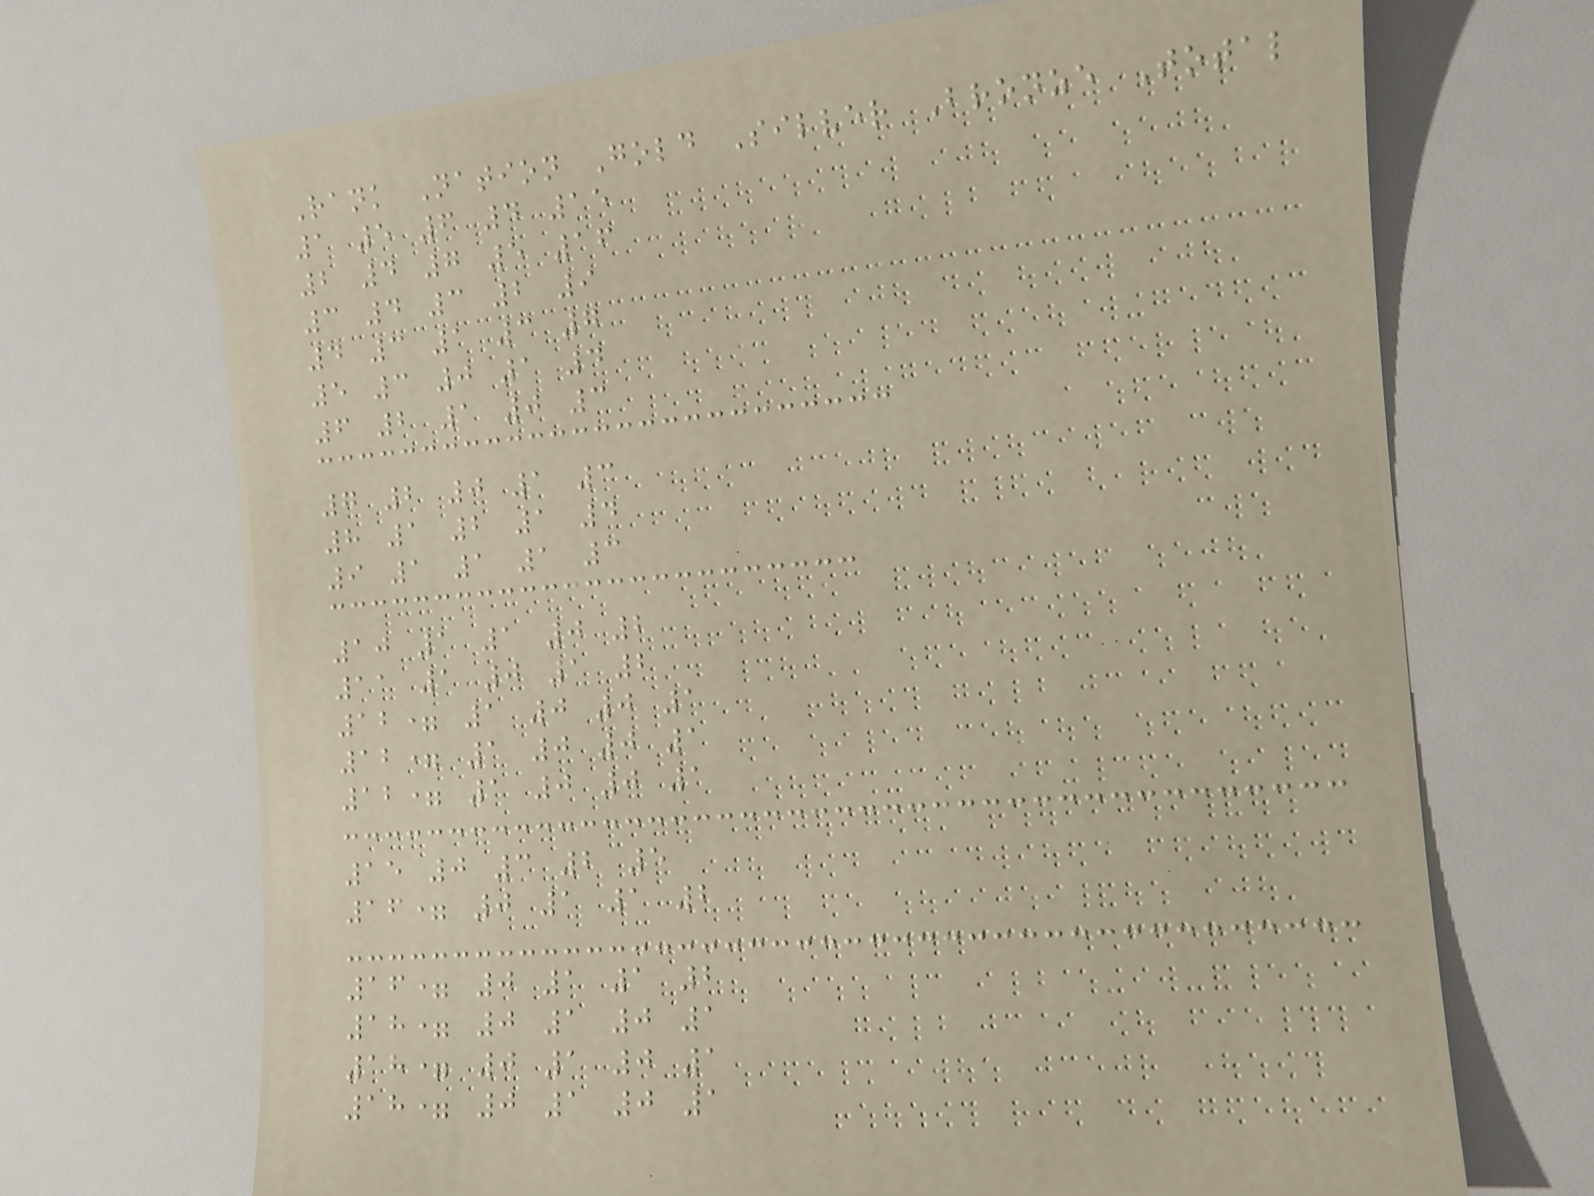Rank Nation Gold Silver Bronze Total
1 5 6 4 15
2 4 7 5 16
3 4 3 2 9
4 3 1 3 7
5 3 0 1 4
6 2 1 0 3
7 2 0 1 3
8 1 2 1 4
9 1 1 1 3
10 1 1 0 2
11 1 0 1 2
12= 1 0 0 1
12= 1 0 0 1
12= 1 0 0 1
15 0 3 2 5
16= 0 1 1 2
16= 0 1 1 2
18= 0 1 0 1
18= 0 1 0 1
18= 0 1 0 1
